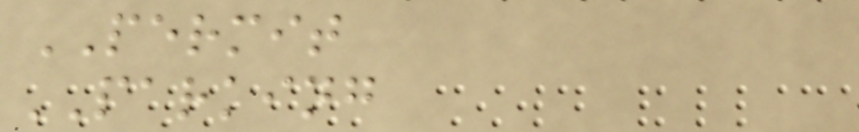PERMIT
PARKING
